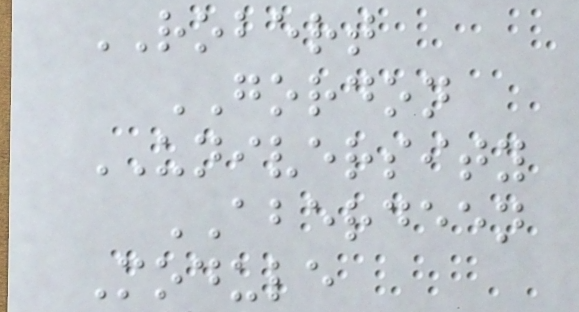ROBERT
GORDON
UNIVERSITY
ABERDEEN
Module
